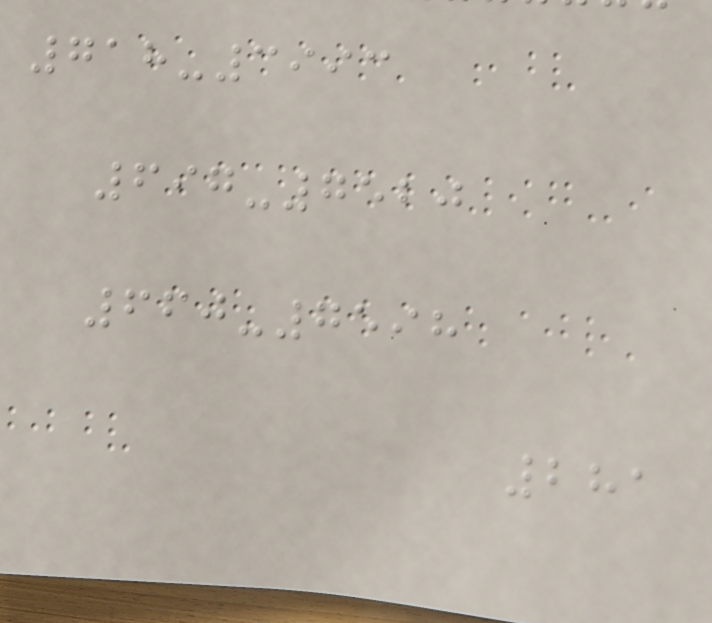718-3993
697-7520
660-7598
281
